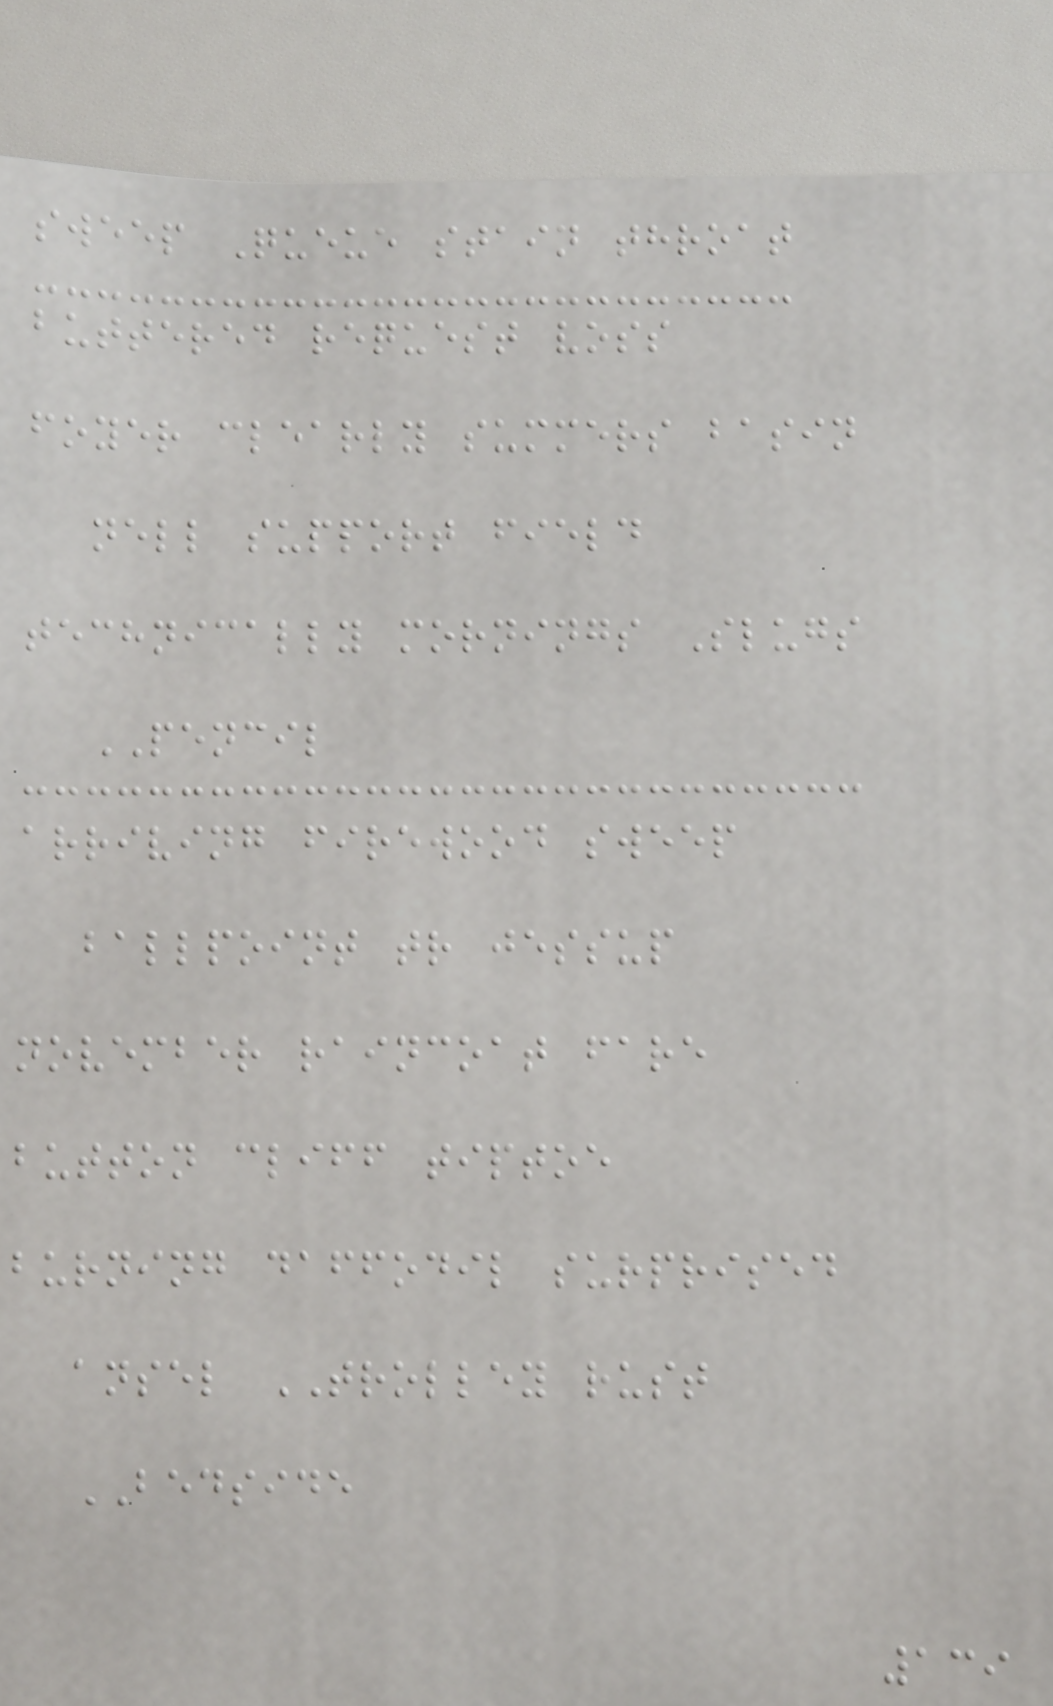sweep Queue stain throat
buttered request voss
foyer clearly summers basin
nell support field
technically mornings Slugs
PENCIL
arriving firewood sweep
ballpoint tr jessup
november raincoat fare
button cliff tiptoe
burning daffodil surprised
ansel TROLLEY rust
BEDSIDE
139
